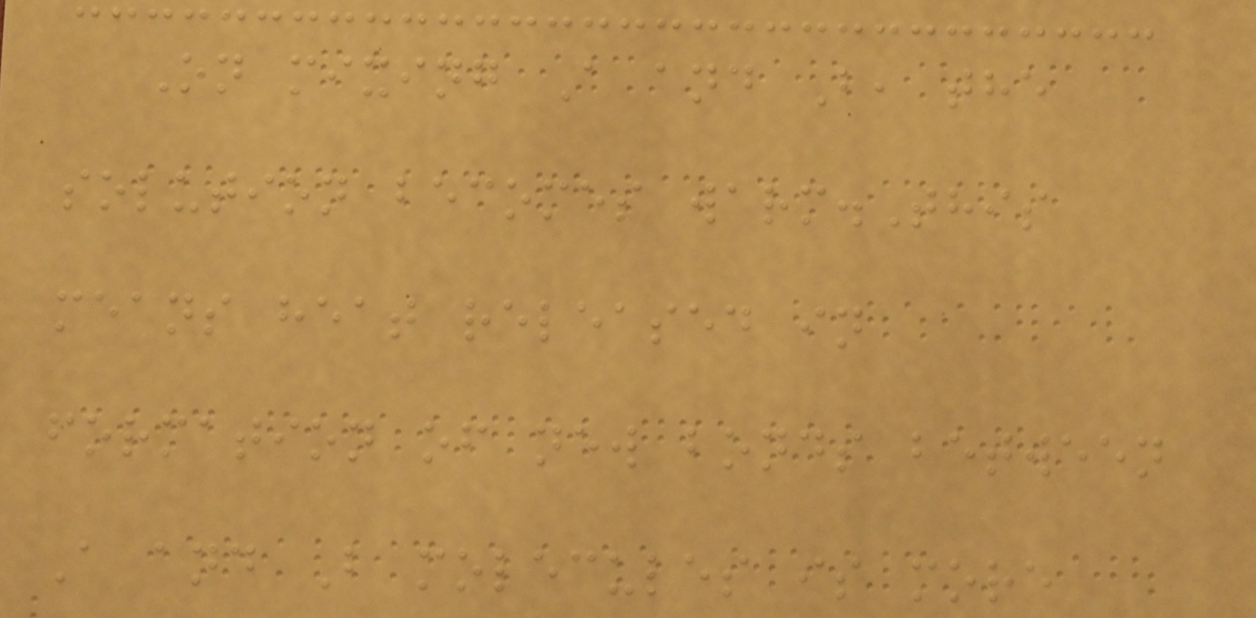On mixing A and B, the
solution becomes warm.This
means heat released in
formation of new bonds between
A and B molecules is more
